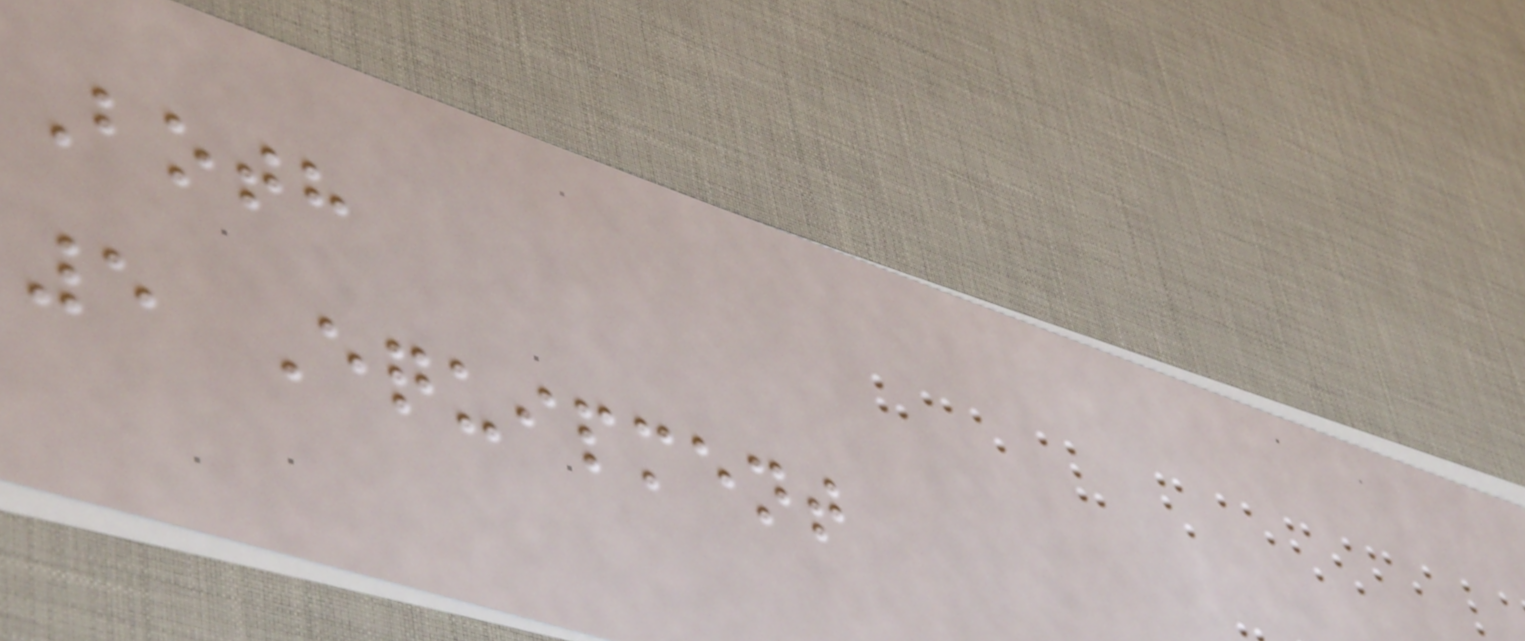Both
5 Equipment
